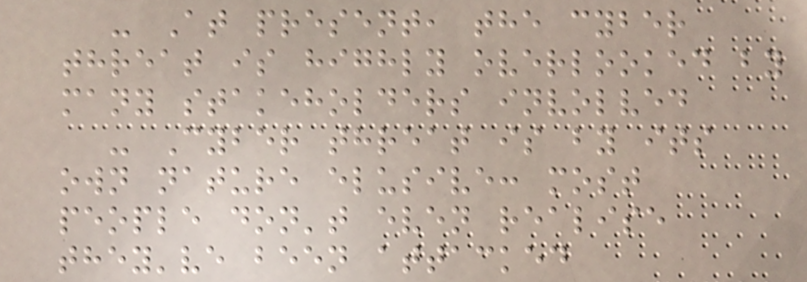- At present, the cyber
threat is highly overlooked by
many stakeholders involved
- Cyber threat is by its
own nature elusive: most
people don't even realise
they've been attacked
